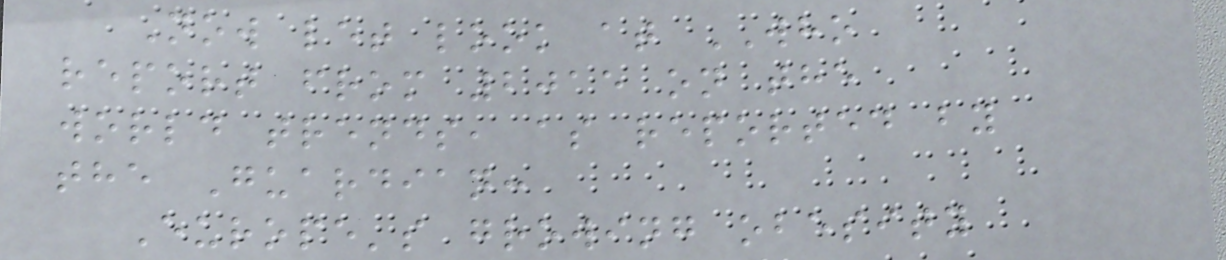Now let look at WHO
report from 2015 on the
world trends, as reported by
the Guardian:
Europe's growing obesity
